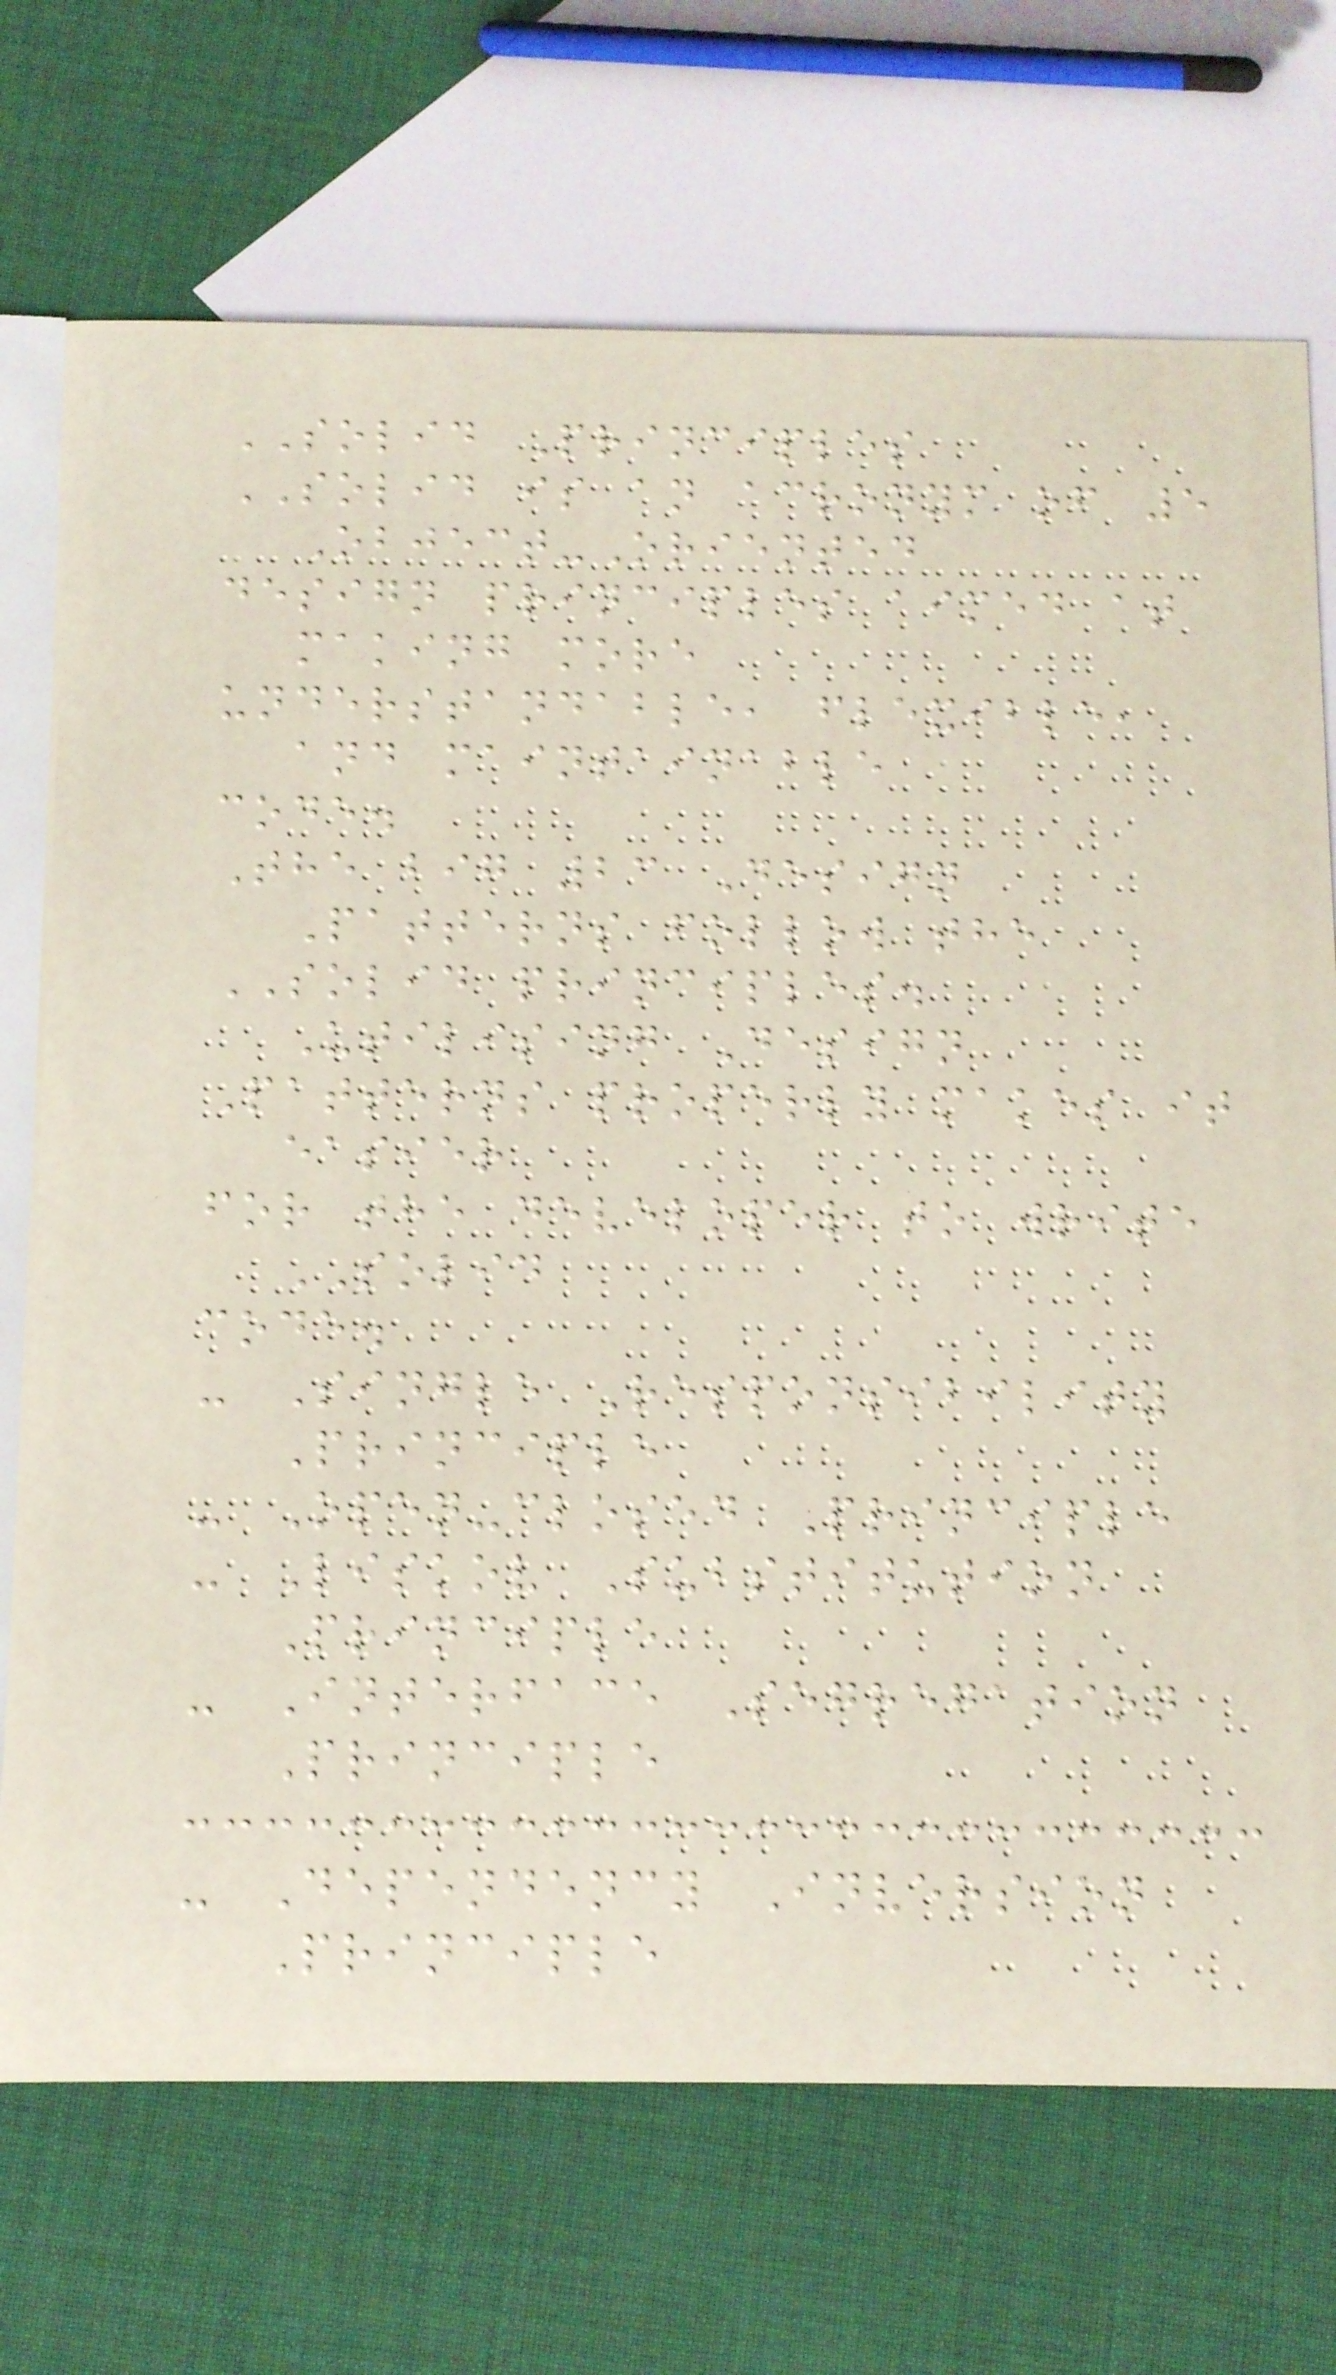SOLID Principles
SOLID is an acronym of 5
Object-Oriented
design principles aimed at
making more
understandable, flexible,
and maintainable
code.
The big 23 Design
Patterns follow the
SOLID principles.
Utilising Design
Patterns properly makes it
easier
for the developer to write
SOLID
code.
- Single Responsibility
Principle
- Open-closed Principle
- Liskov Substitution
Principle
- Interface Segregation
Principle
- Dependency Inversion
Principle
